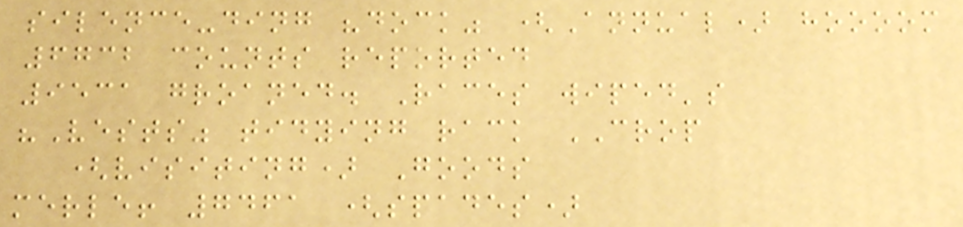silence-ding "dock" (Annual) hoooom
6732 counts reported
9531 groaned. Races wiped's
"Vests" tidying rack CROP
(visiting) Goods
merle! 7461 (spades)
